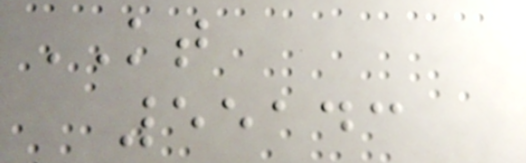KT
55143
